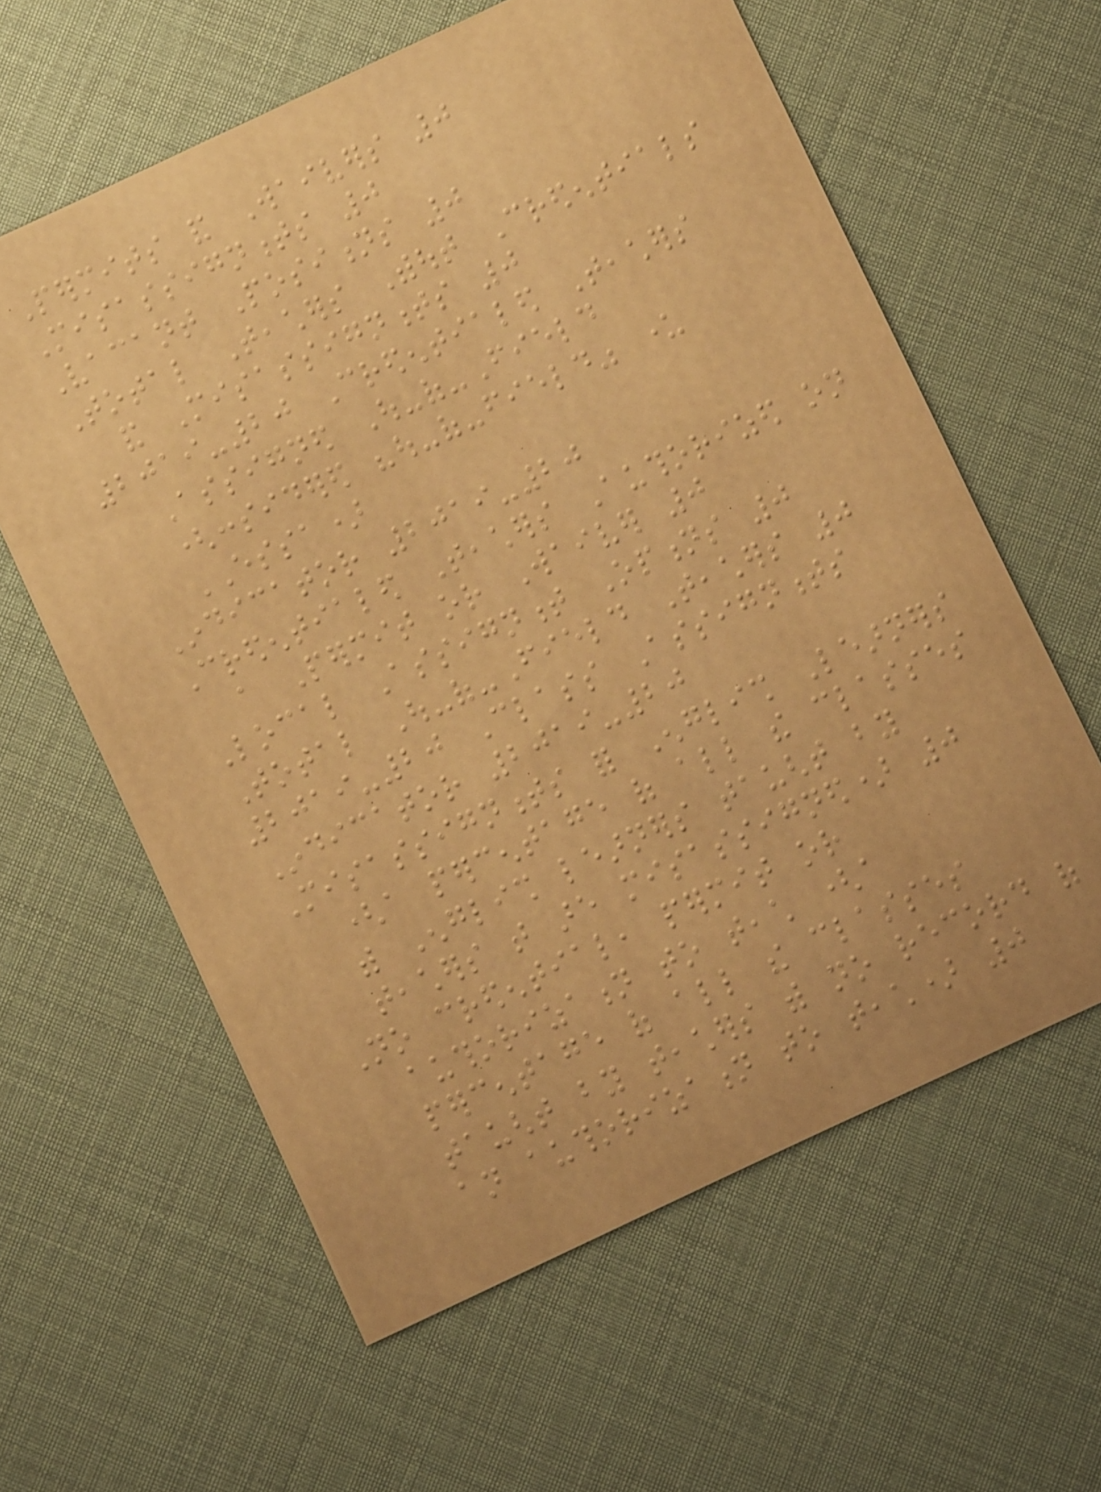Permits and Waivers 0
Misassignments 0
Vacant Positions 0
Total Teachers Without Credentials
and Misassignments 0
2019-20 Credentialed Teachers
Assigned Out-of-Field
(considered "out-of-field" under
ESSA)
Indicator 2019-20
Credentialed Teachers Authorized on
a Permit or Waiver 0
Local Assignment Options 0
Total Out-of-Field Teachers 0
2019-20 Class Assignments
Indicator 2019-20
Misassignments for English Learners
(a percentage of all the classes
with English learners taught by
teachers that are misassigned) 0
No credential, permit or
authorization to teach (a
percentage of all the classes
taught by teachers with no record of
an authorization to teach) 0
